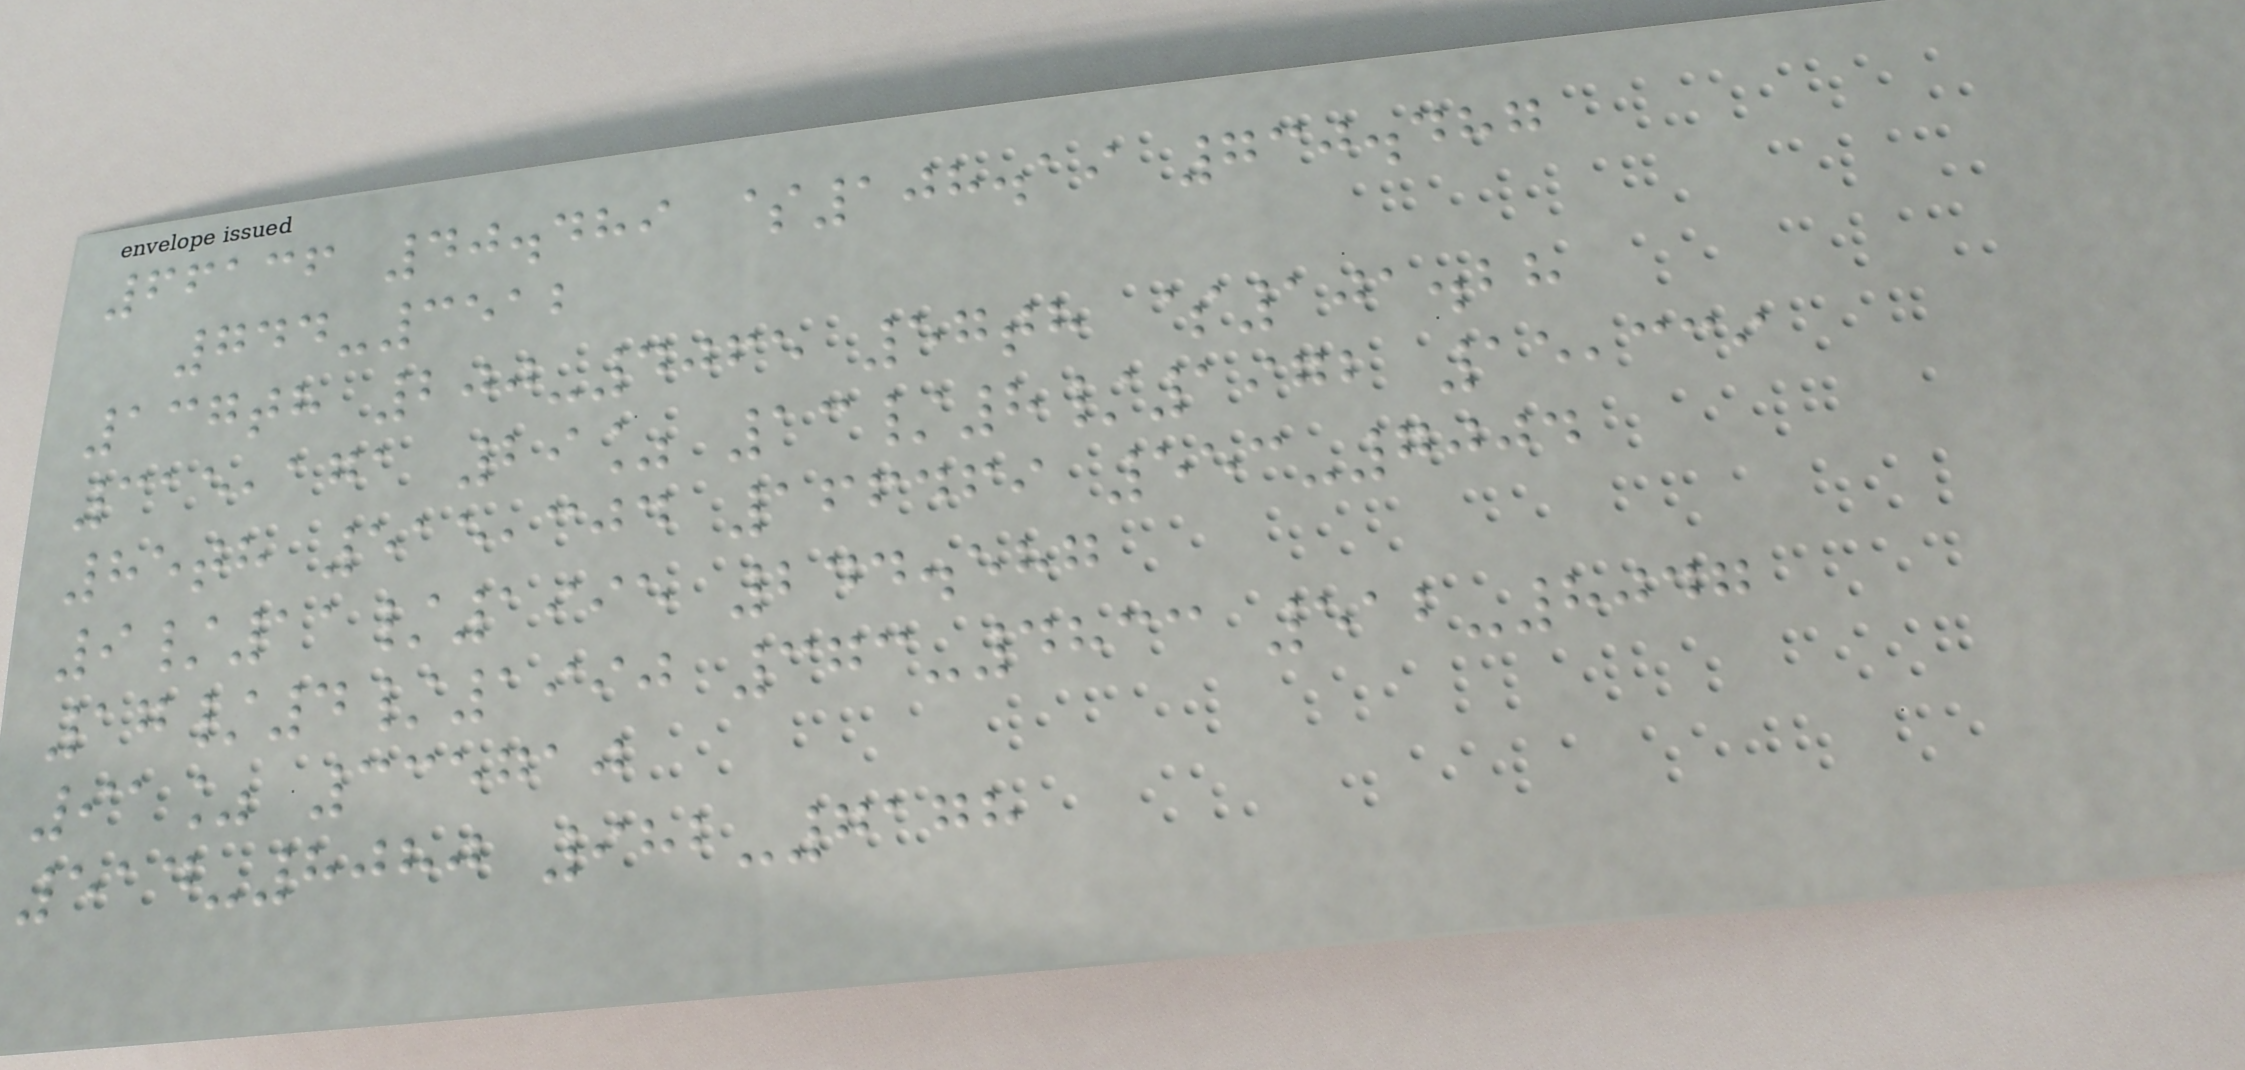66136 40.489 $108.19 730.487
744-3512
137th 200-4065 57th $101.28
315,171 29% 13/8/1972 15,339
85th 515,304 166469 553-7004
9/11/1995 244.587
17/4/1990 373-4833 512-8047
91% 335710
514-8080 982-7178
